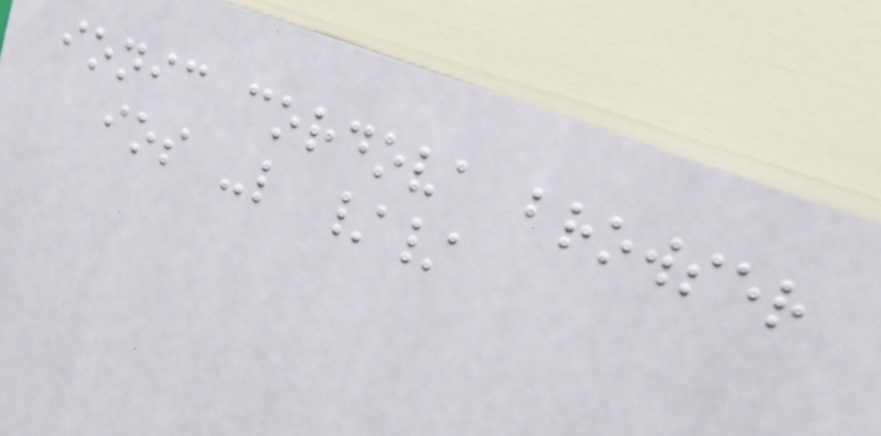ionic cordova browser
ios -l //
